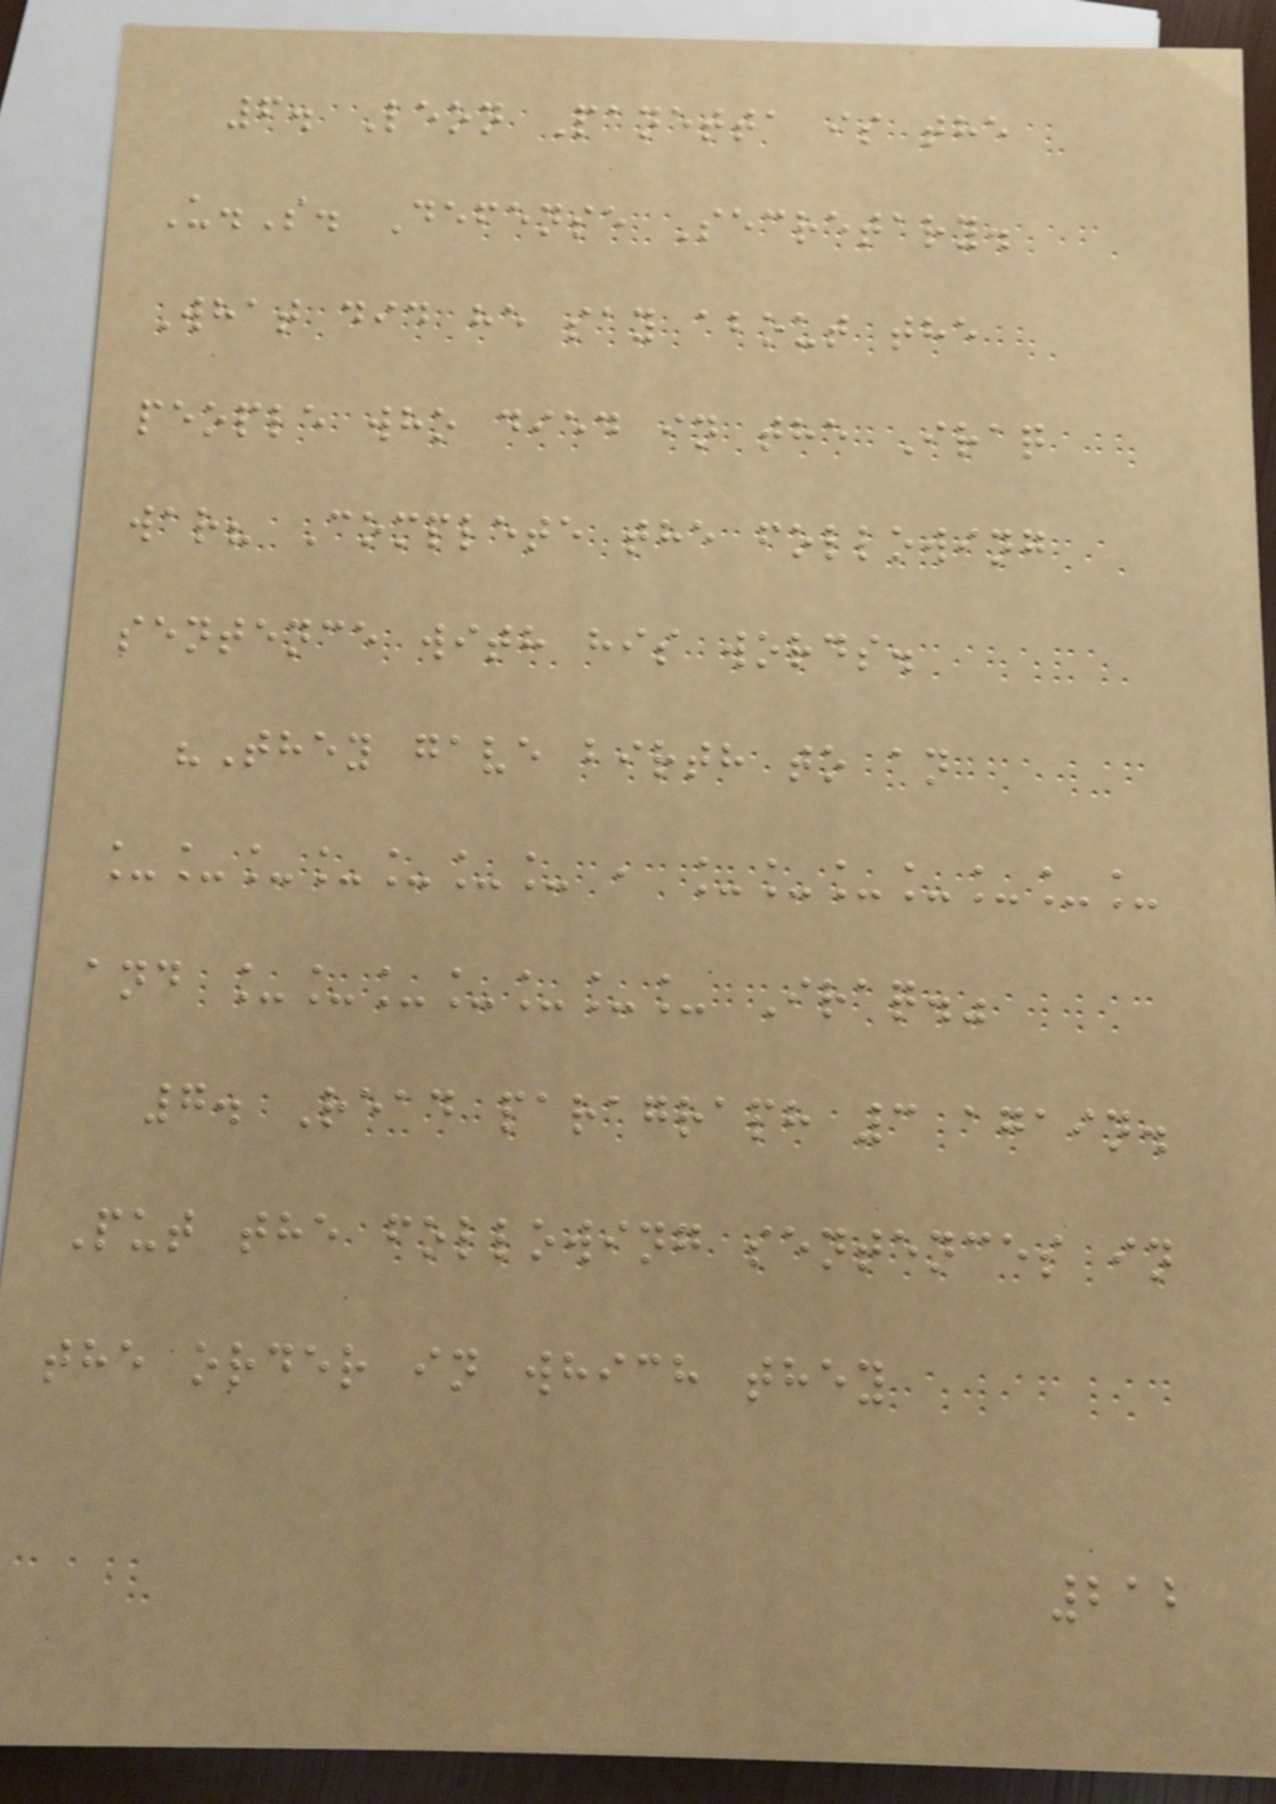6. Leon Panetta is the
U.S. Defense Secretary.
What did he say about the
people who died in the Iraq
war? Complete the following
sentence with his words.
"They gave birth to an
_______ , _______
and _______ Iraq."
7. Read paragraph 3 again.
Put the following sentences in
the order in which they
212
